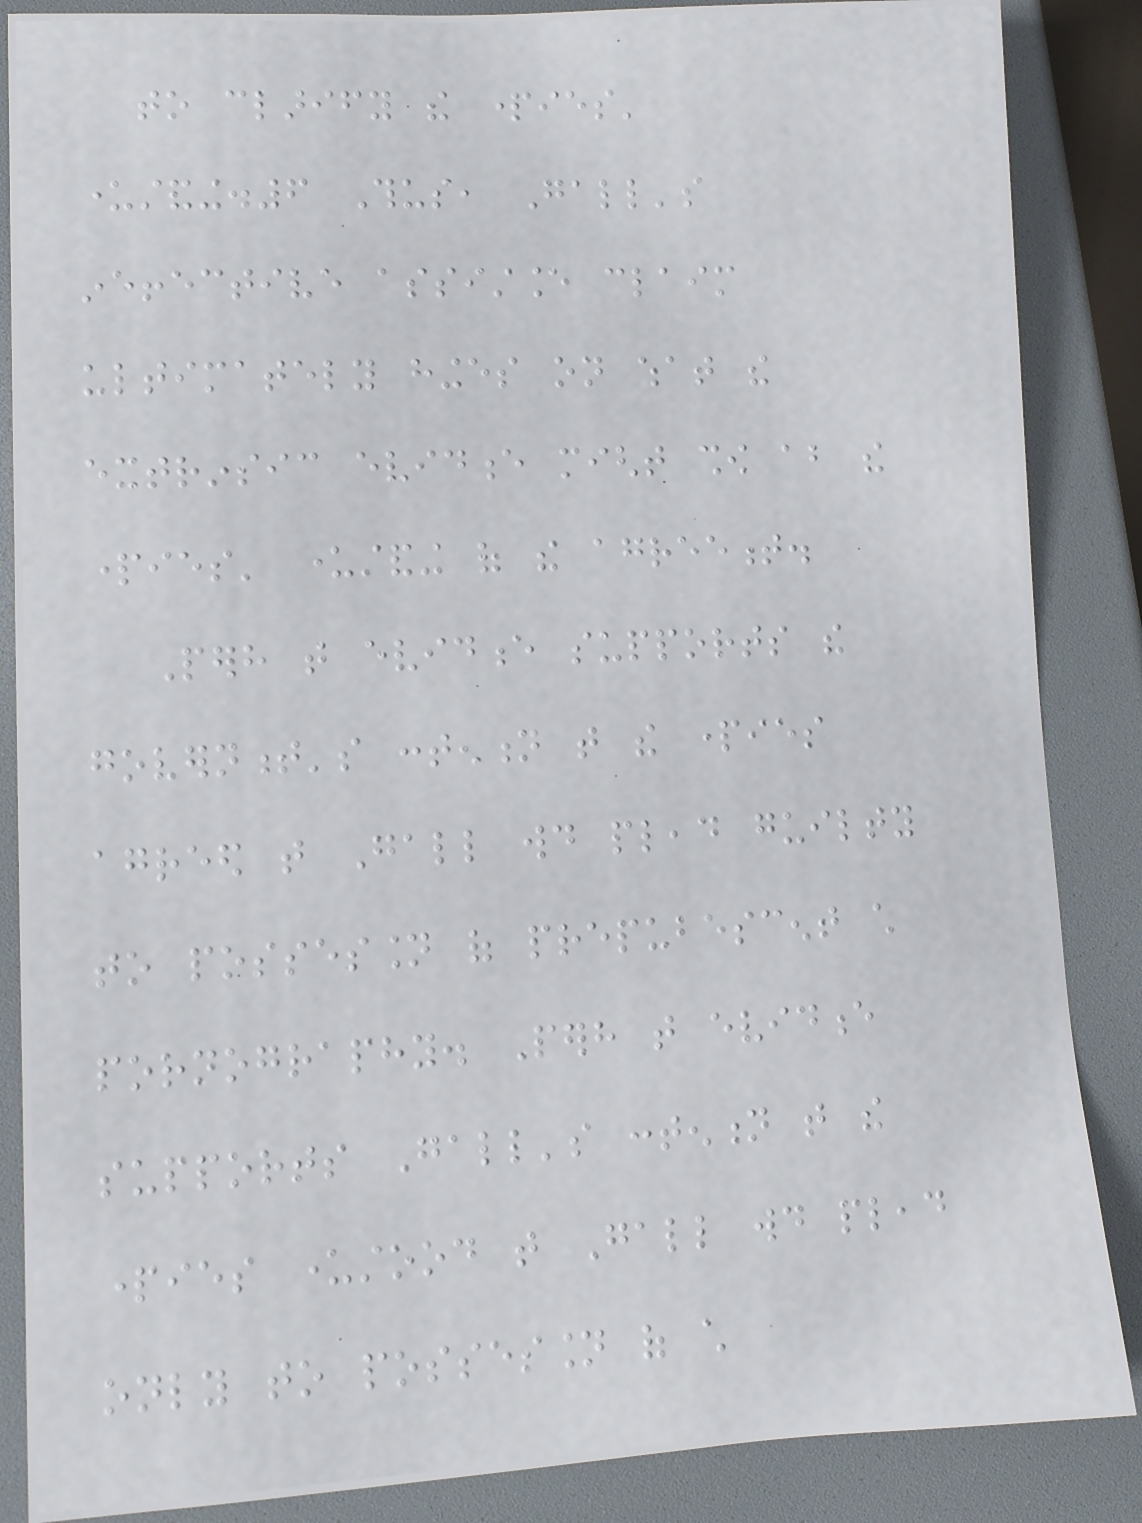to clarify the parties'
understanding.6 Thus, Gall's
ineffective assistance claim
ultimately hinges on what the
extrinsic evidence might show about the
parties' understanding of the agreement.
Perhaps that evidence supports the
government's contention that the parties
agreed that Gall would plead guilty
to possession of prepubescent child
pornography. Perhaps that evidence
supports Gall's contention that the
parties understood that Gall would plead
only to possession of child
